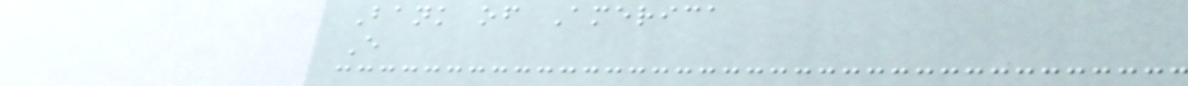Bank of America
E
